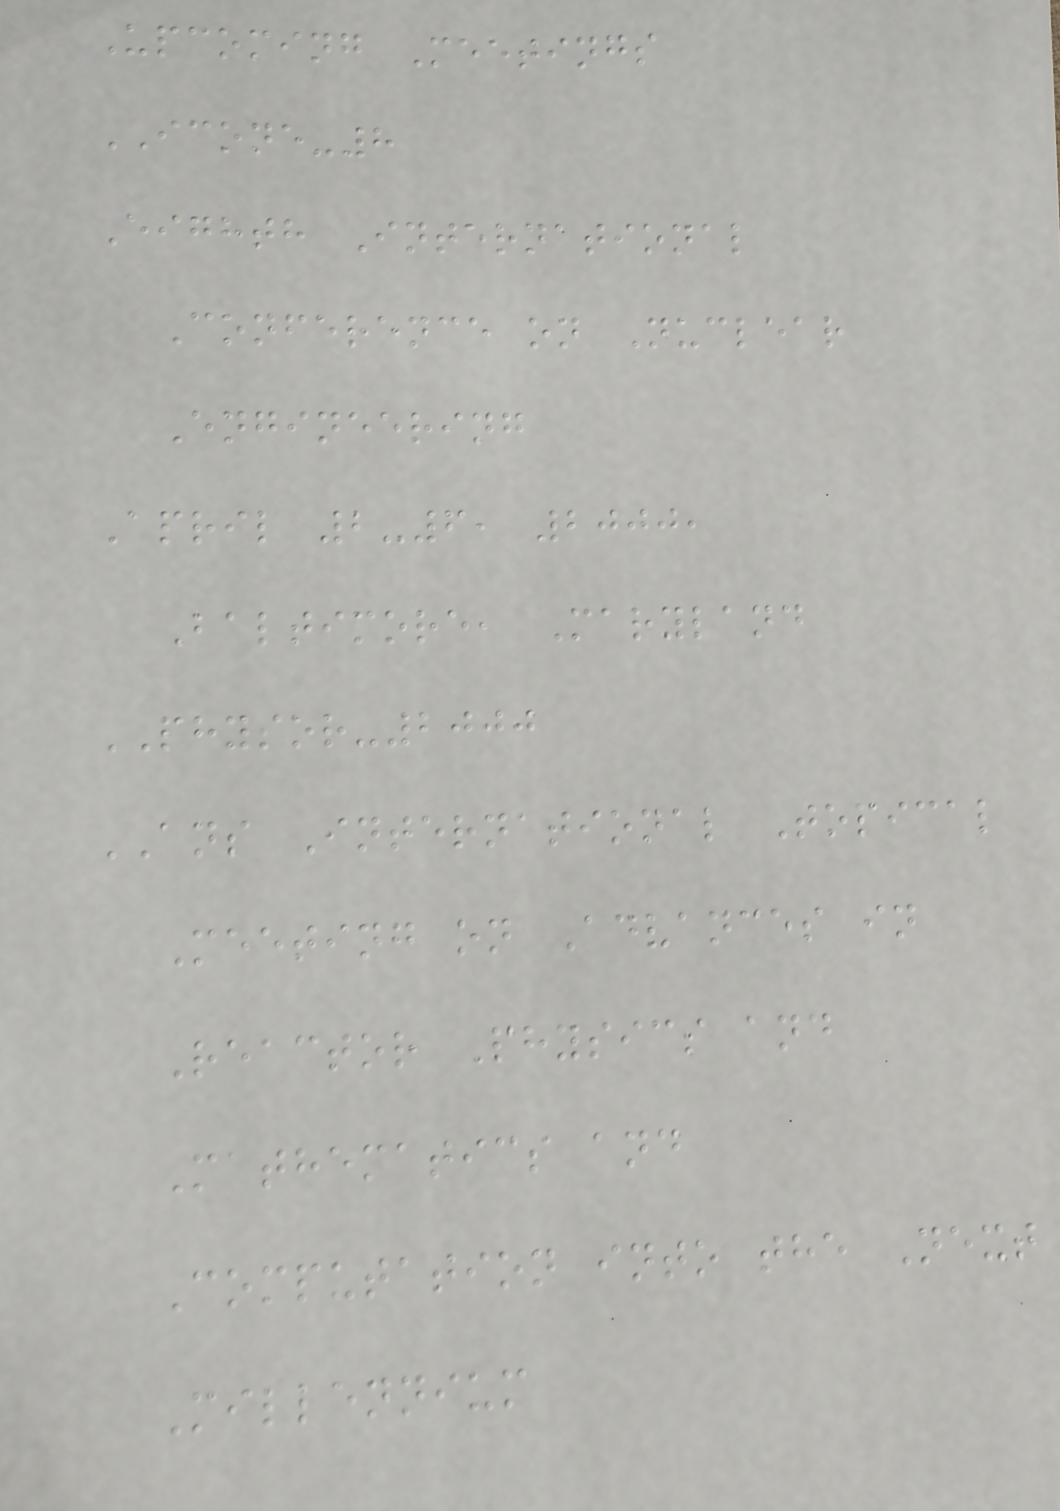Upcoming Meetings
ICONE-8
Eighth International
Conference on Nuclear
Engineering
April 2-6, 2000,
Baltimore, Maryland
PHYSOR-2000
ANS International Topical
Meeting on Advances in
Reactor Physics and
Mathematics and
Computation into the Next
Millennium
